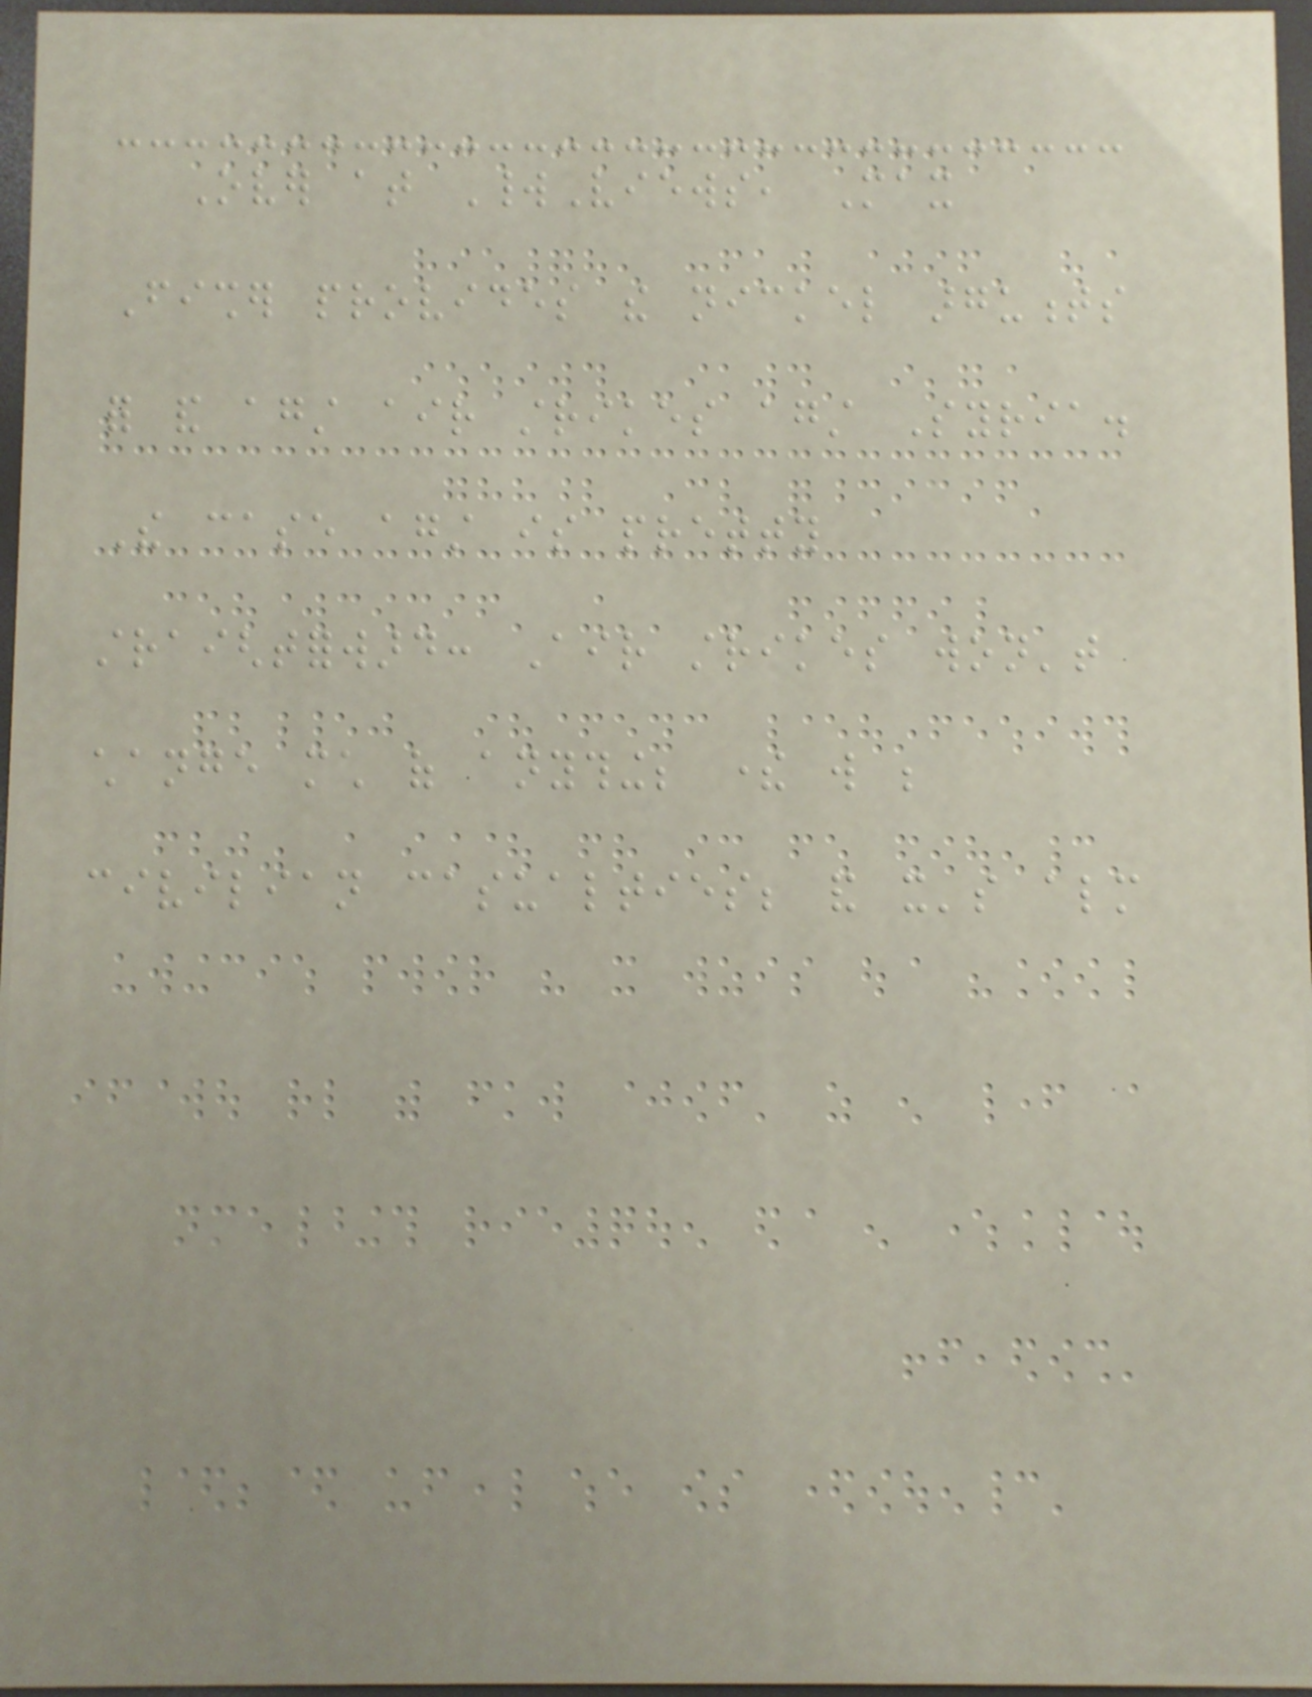Over at WorldViews, Max
Fisher provides the nickel arguments
for and against air strikes against Syria.
The case against is pretty
straightforward: Air strikes won't
change much of anything; there will be
civilian casualties; and it's almost
